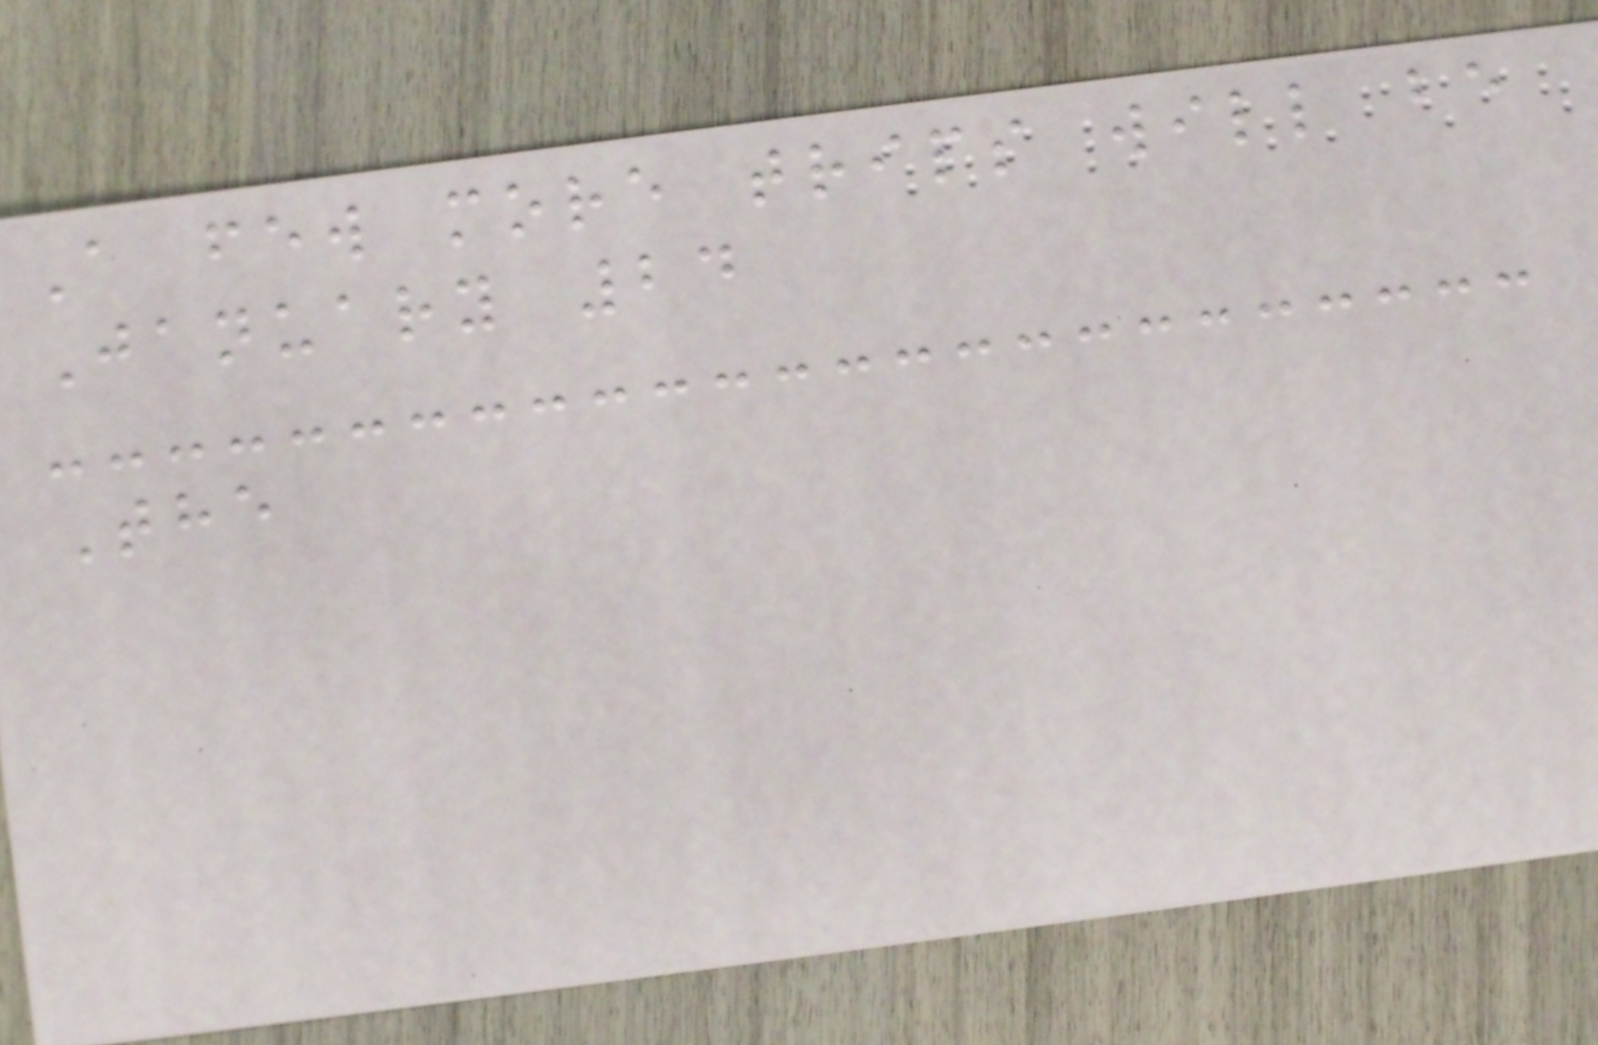A few more trips will be
January 24
The
